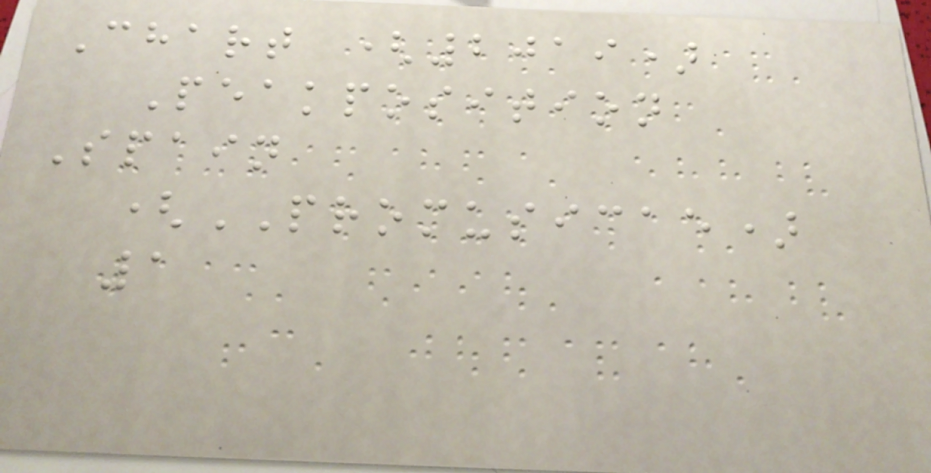Chart (2019)
Peakposition
Spain
(PROMUSICAE)
1
